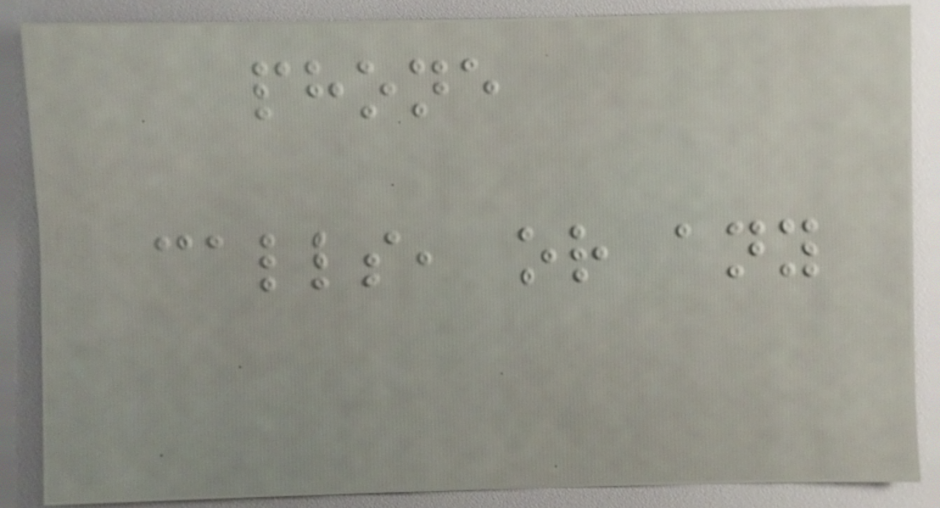phone
calls, or any
